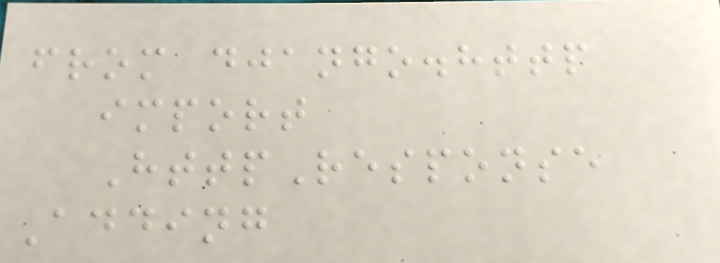from django.http
import
HttpResponse
Adding
